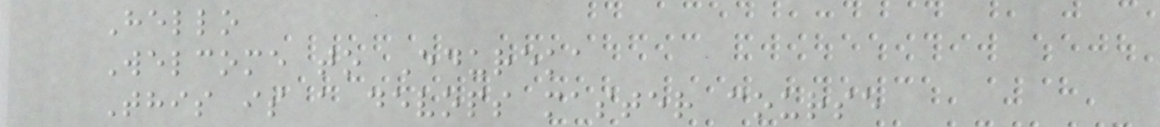Hello
Welcome to Edureka
This is a devops master course
